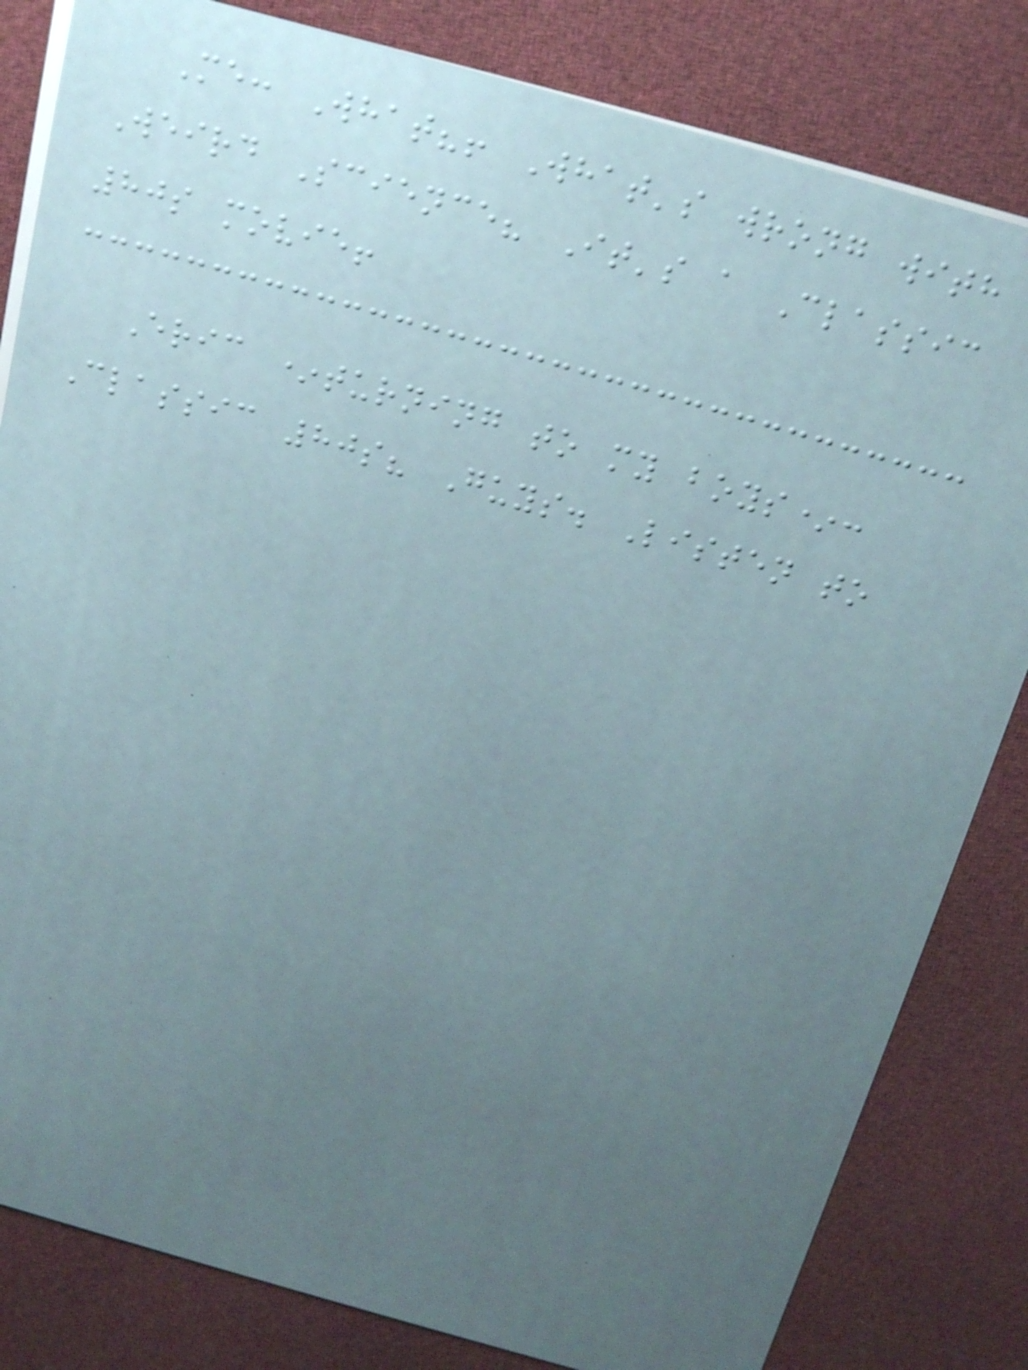Me: What?! What's wrong with
Weird Science? It's a Classic
80s movie!
Eric *turning to my boys*:
Classic 80s? Guys. Listen to
